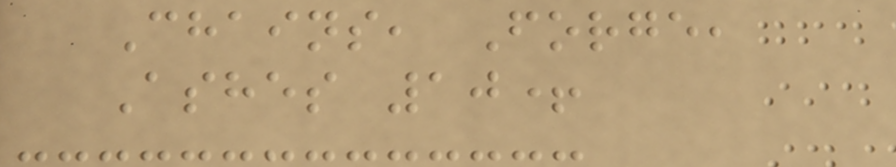Chains, Forge,
Ashes 10+
